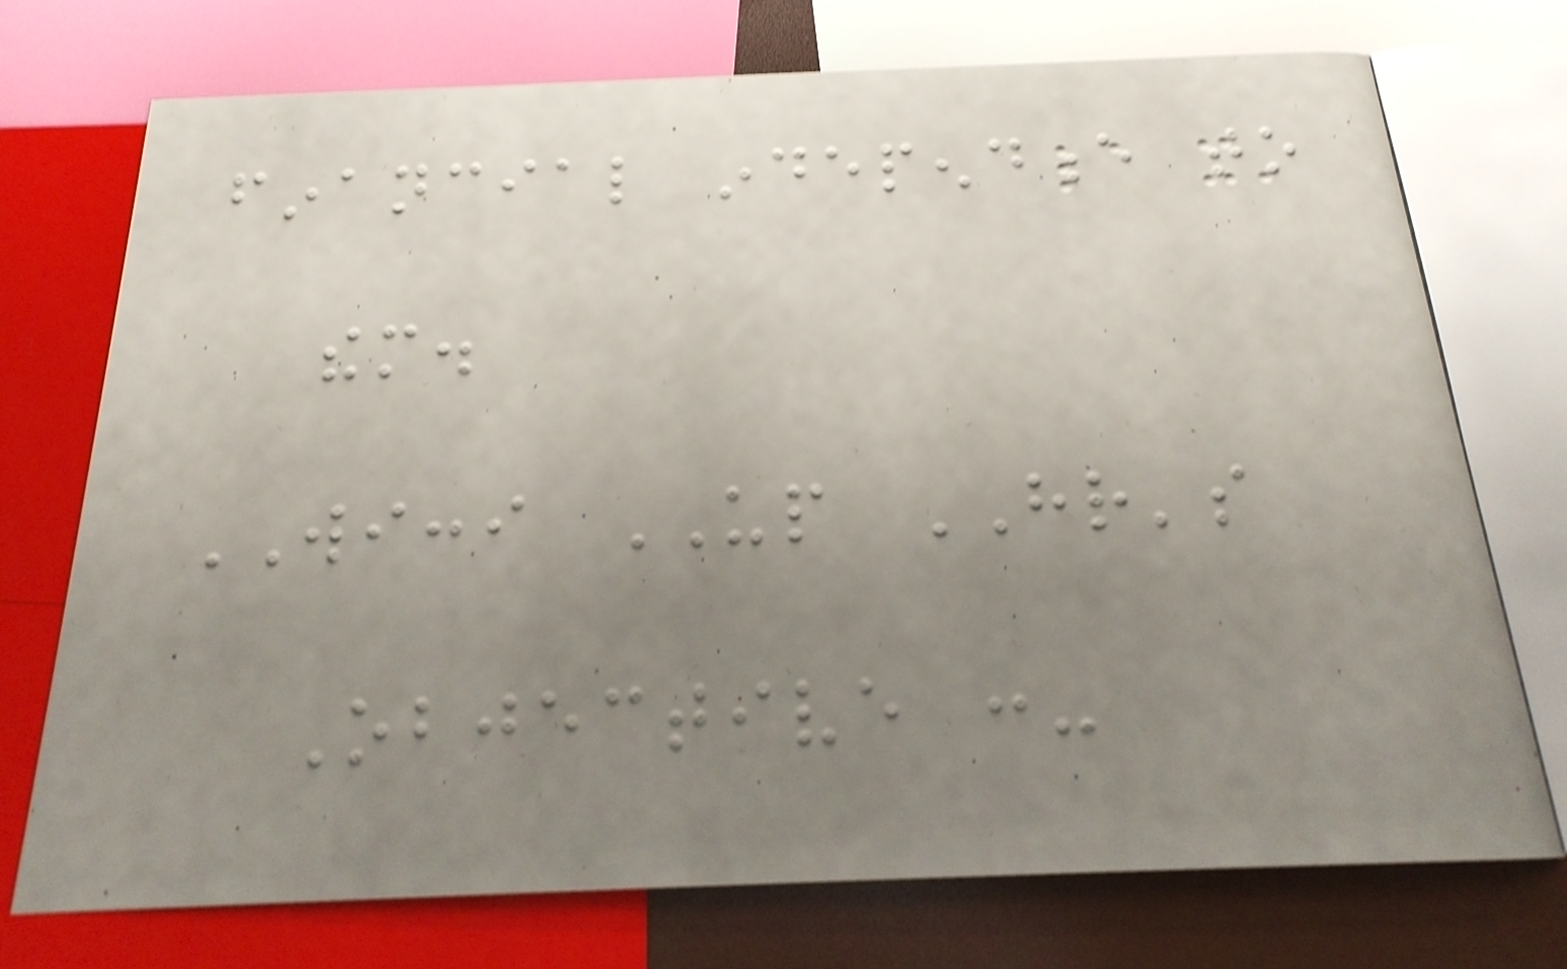financial independence to
them.
WICCI UP HR's
Objective :-
